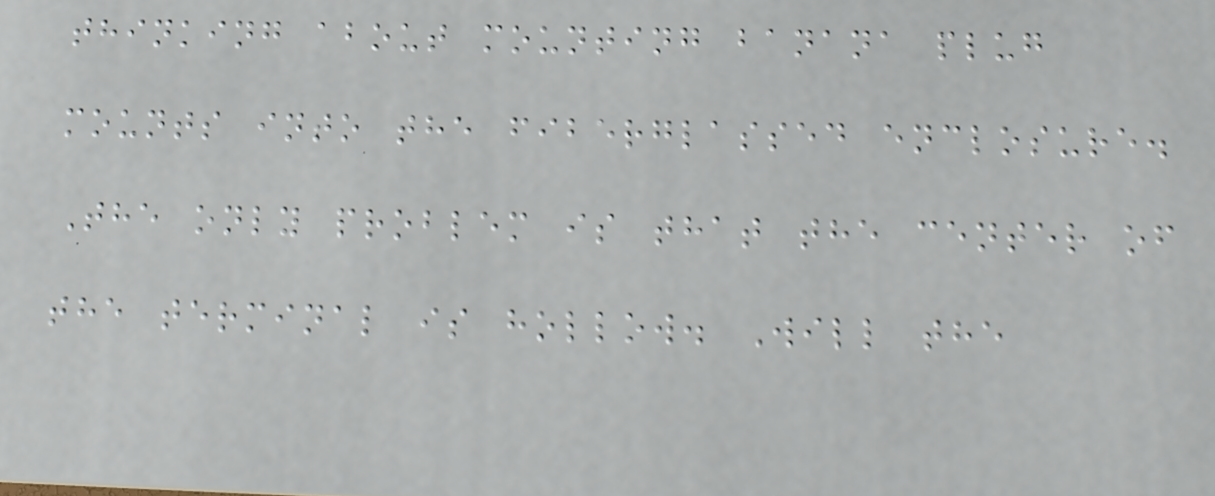thinking about mounting banana plug
mounts into the fiberglassed enclosure.
The only problem is that the center of
the terminal is hollow. Will the
